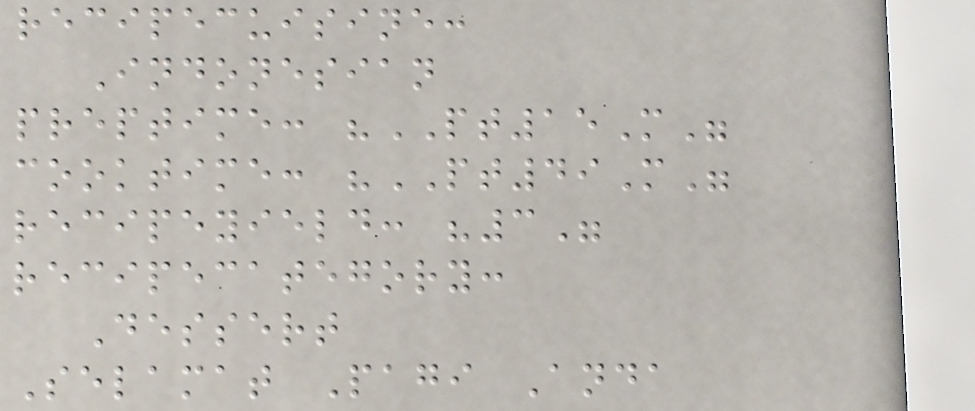recipecuisine:
Indonesian
preptime: "PT15M"
cooktime: "PT49M"
recipeyield: "3"
recipecategory:
Dessert
Selamat Pagi Anda
